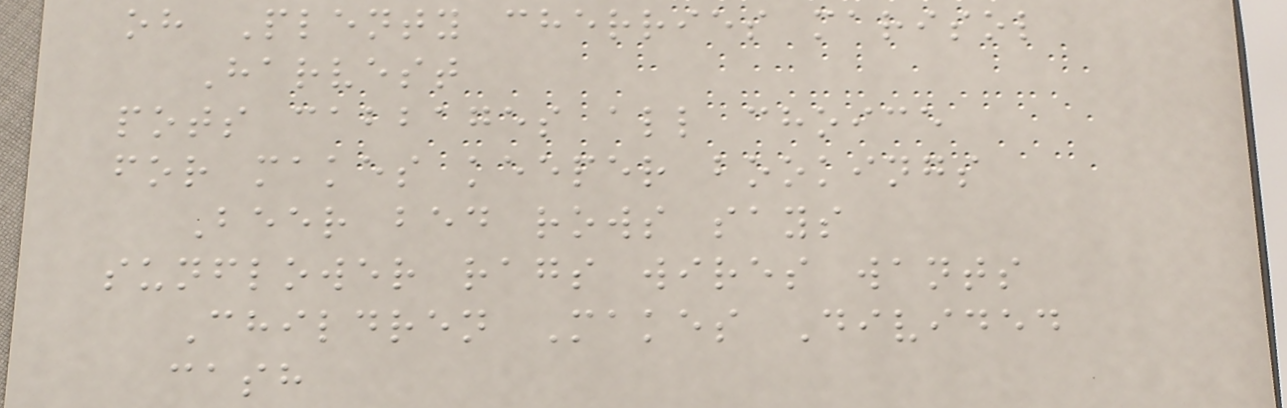oh Plenty cherries marisol
Harvest
pots cabbages all choice
for makes keeper bookings
Beer bed rows says
sunflower rags wires wants
Children Makes Divided
cash
